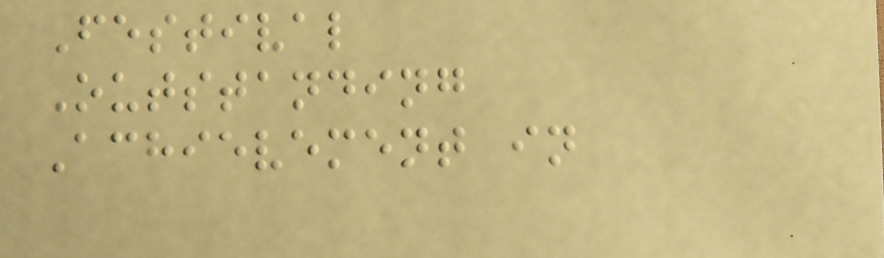Festival
Outstanding
Achievement in
